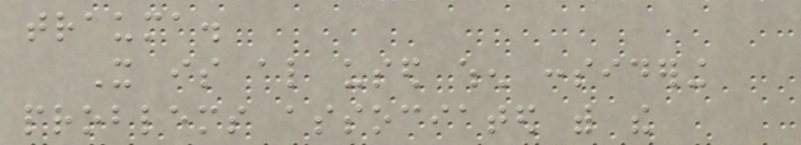trauma.
It is also used when considering
problems associated with the
